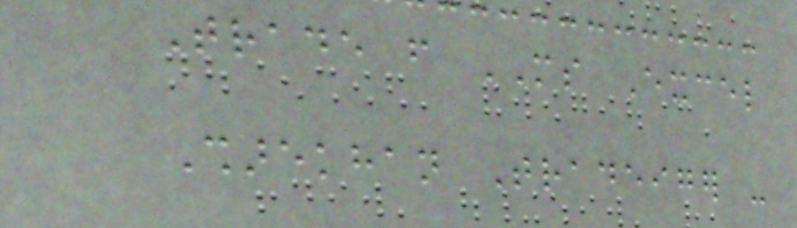Trade from MS Excel
Sharekhan Tradeiger -
